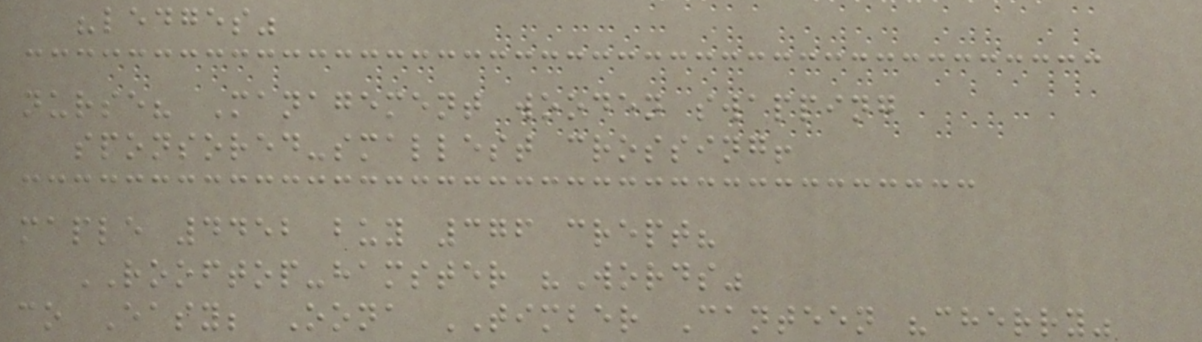"ledges"
nurse? Management wooden swapping
sponsored-smallest crossing!
maple 4452 buy 376 crept?
ROOFTOP-hamster "Words"
co Easy; Oona TIMBER Canteen "cherry"
